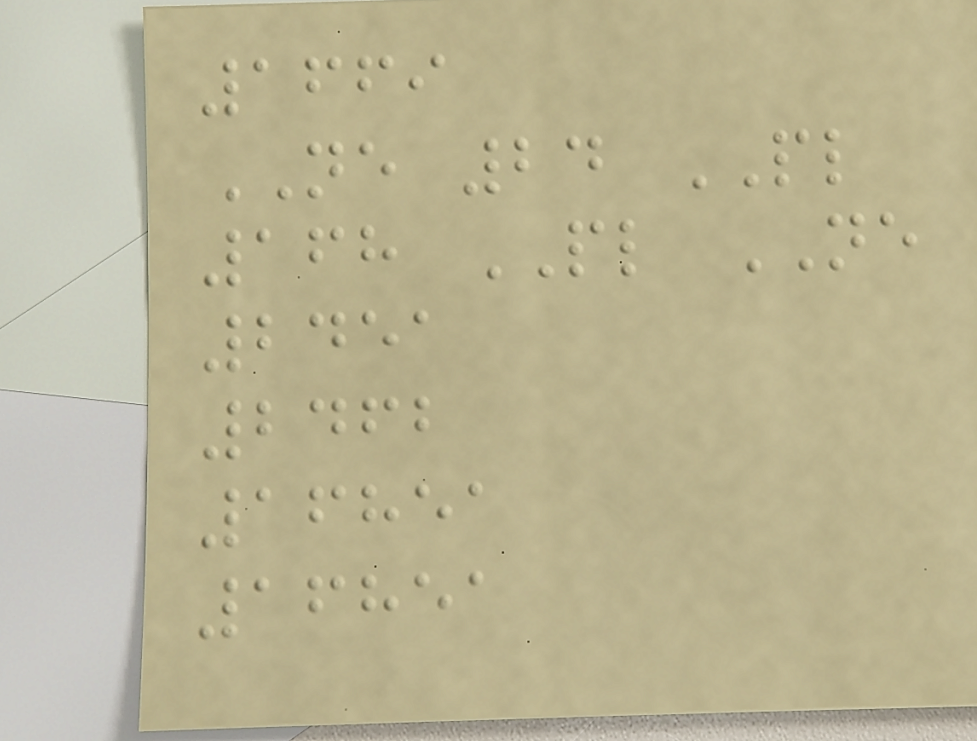1669
NE 24 PL
168 PL NE
2451
2462
16851
16851
